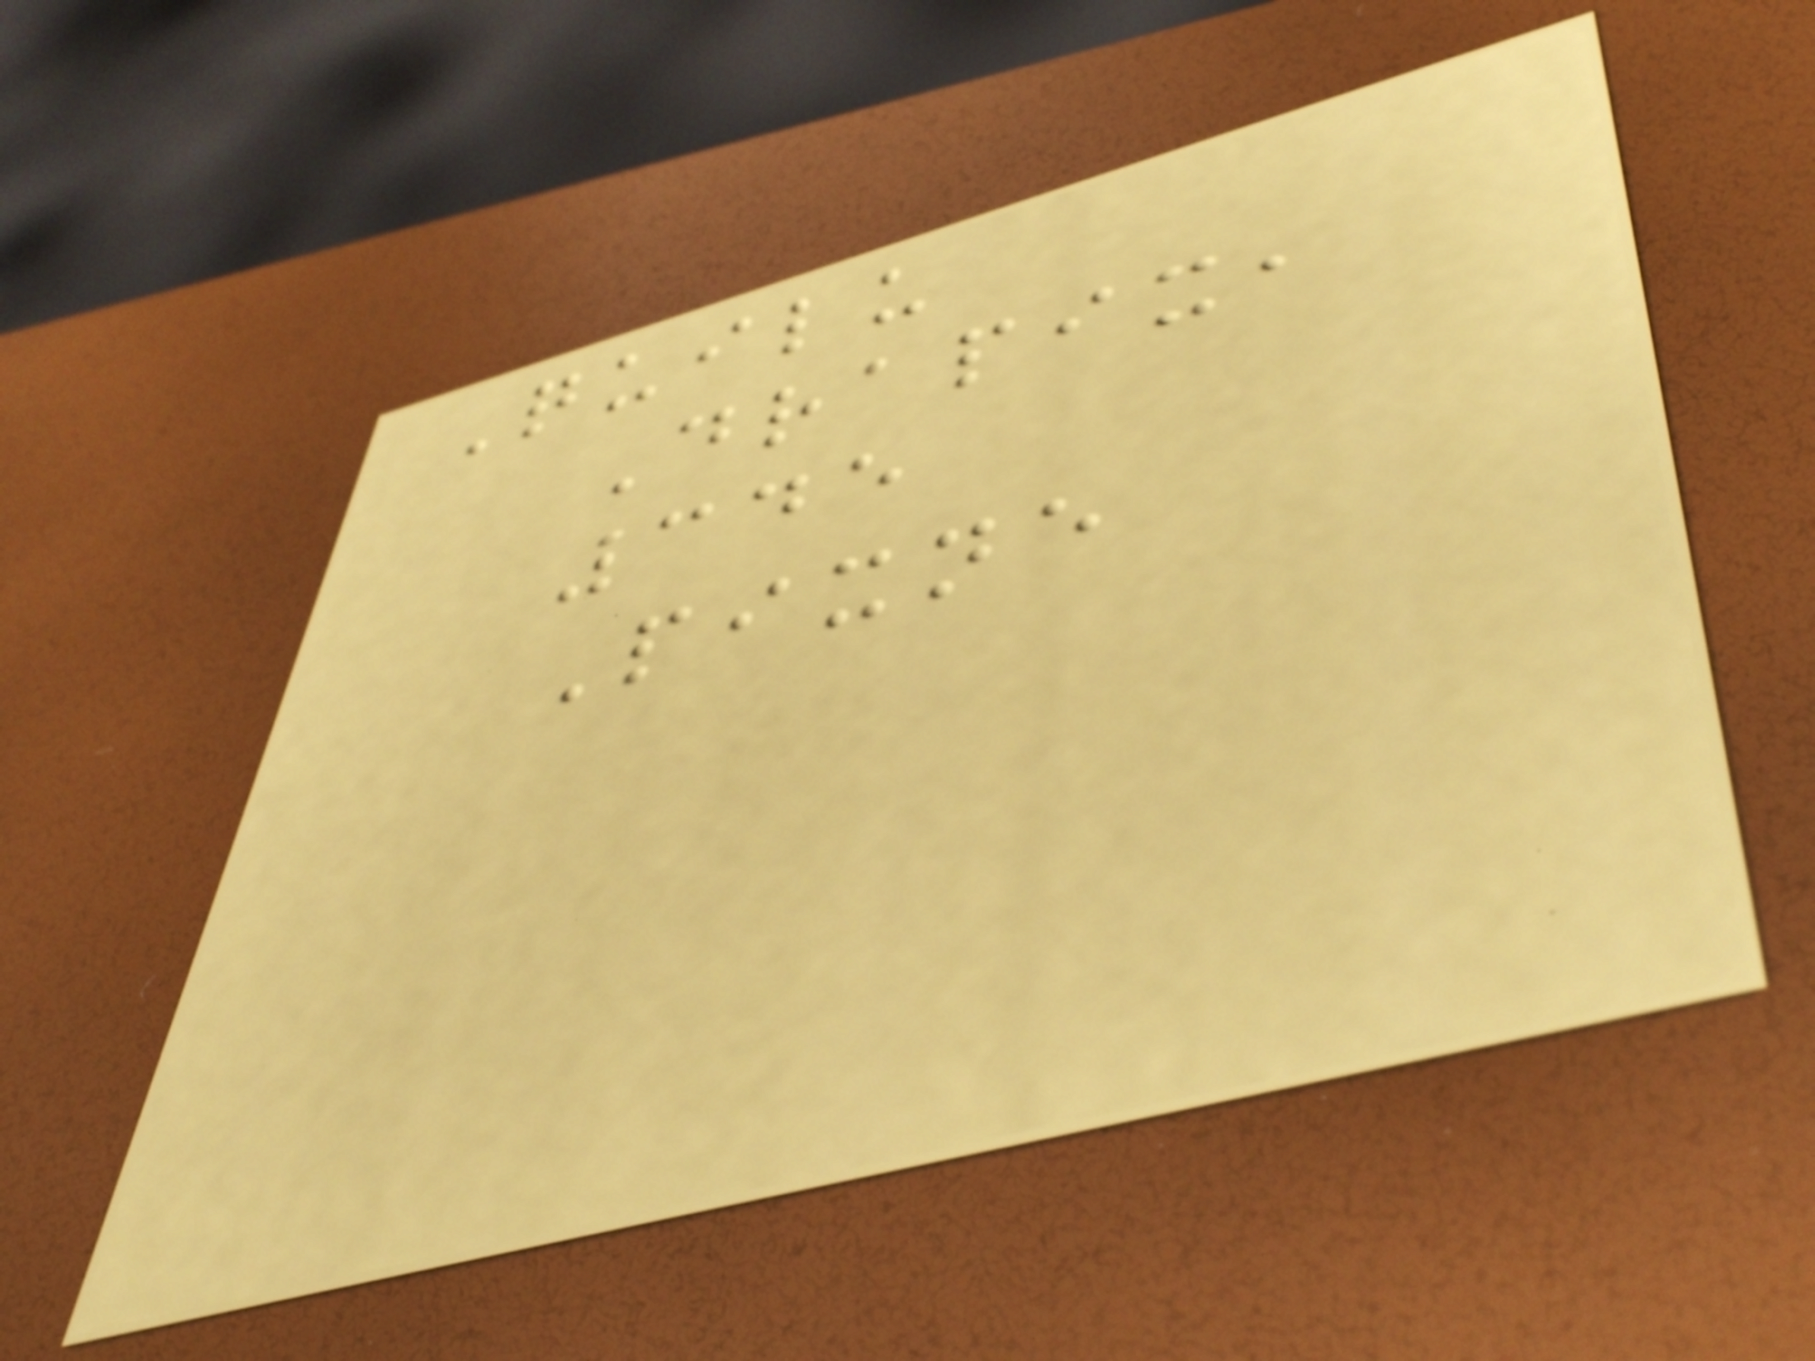Quilu
Drapix,
345
Pixne
